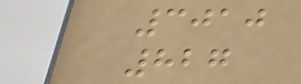3010
827
